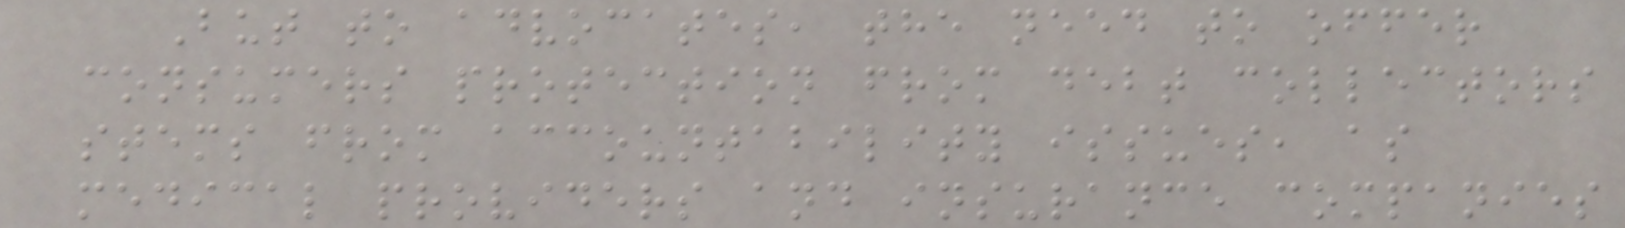But to advocates, the need to offer
consumers protection from debt collectors
stems from accountability issues, as
medical providers and insurance companies
